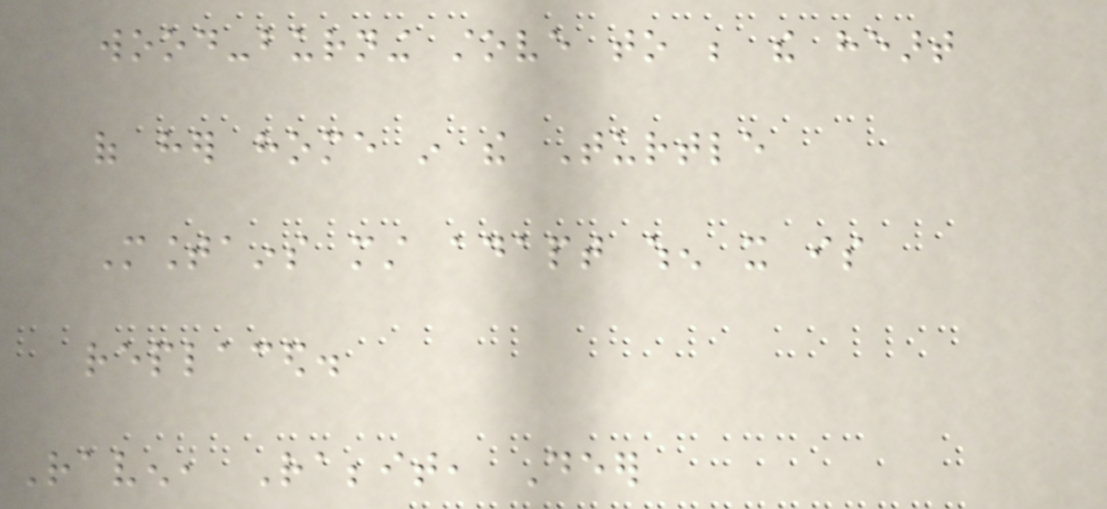wood-burning stove to be the heart
of her home in the Turtle
Mountains must adapt when it is
replaced.
Raven, Rabbit, Deer
